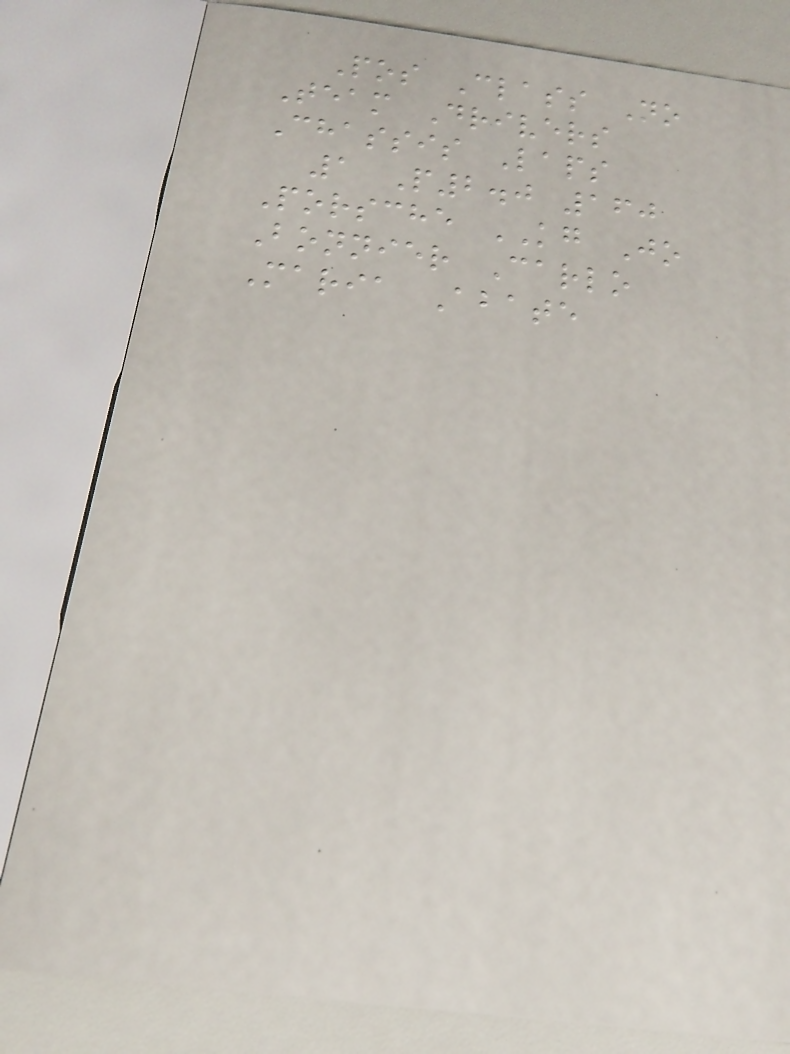Pos Class No
Team Drivers
Chassis Laps
1 P2.0 160
Porsche KG Jo
Bonnier Carlo
Maria Abate
